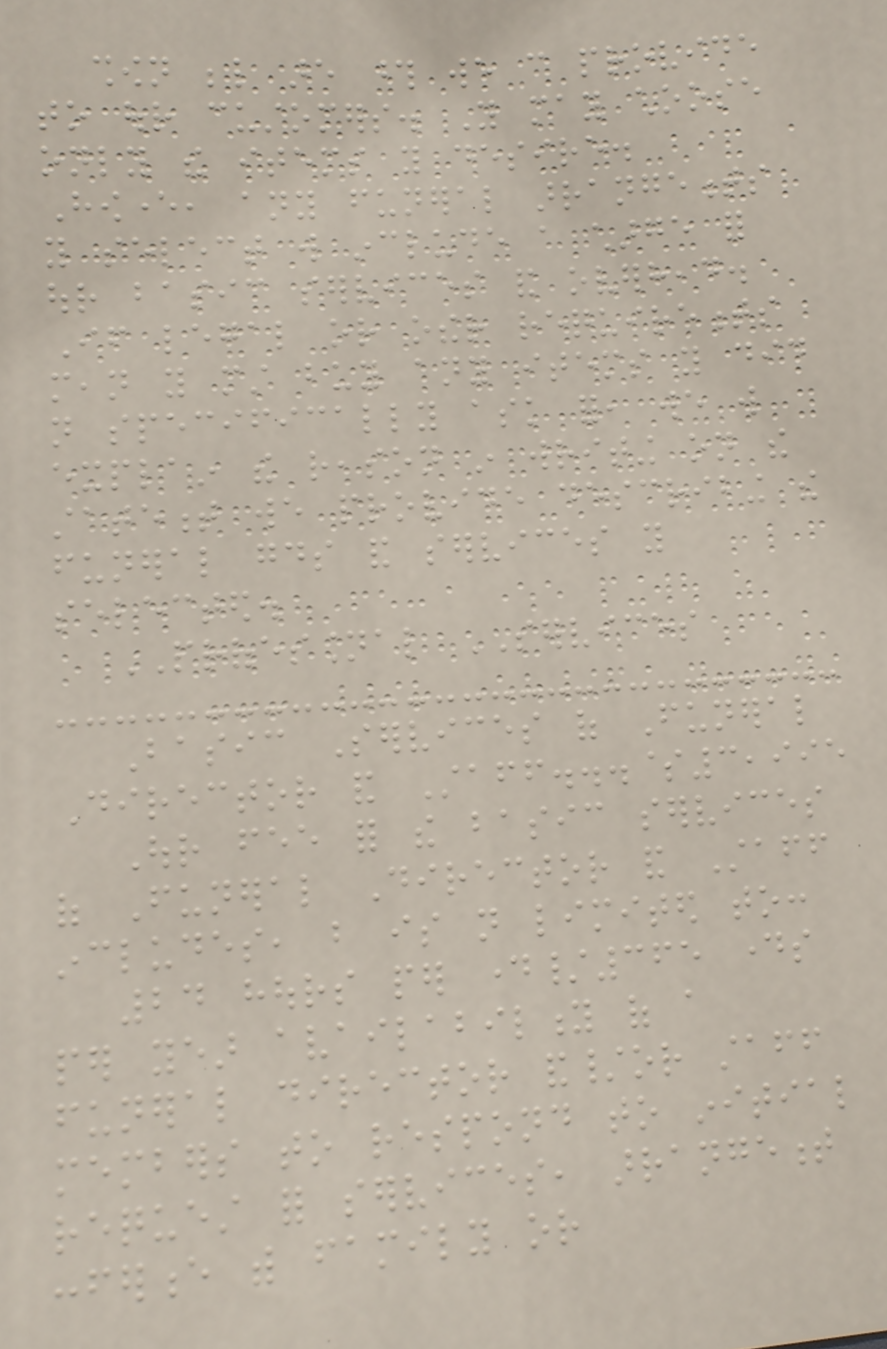shown below are those we can provide
to our customers. You may choose
only the items you desire.
However, any funeral arrangements
you select will include a charge for
our basic services and overhead.
If legal or other requirements
mean you must buy any items you did
not specifically ask for, we will
explain the reason in writing on the
statement we provide describing the
funeral goods and services you
selected.
PROFESSIONAL SERVICES
Basic Services of Funeral
Director and Staff...$3,995
Our fee for the basic services
of Funeral Director and Staff
includes, but is not limited to:
24 hours per day/365 days
per year availability of a
funeral director and/or staff
members to respond to initial
request for services, arrangement
conference with family or
